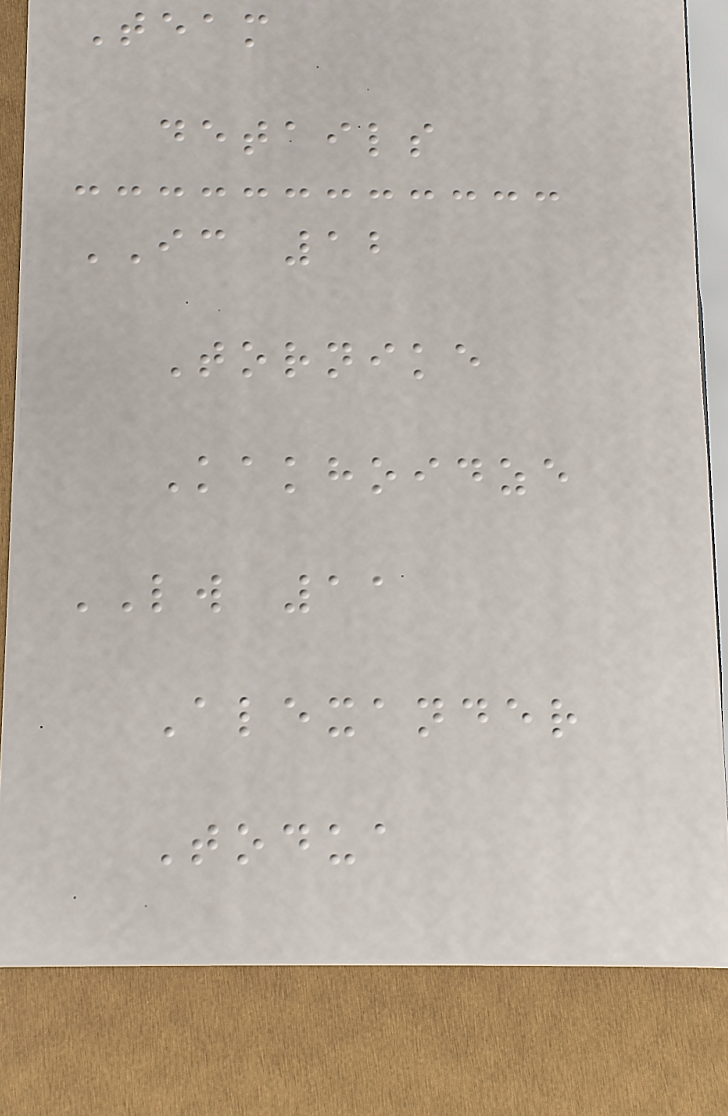Team
details
IC 12
Tornike
Kakhoidze
LW 11
Alexander
Todua
